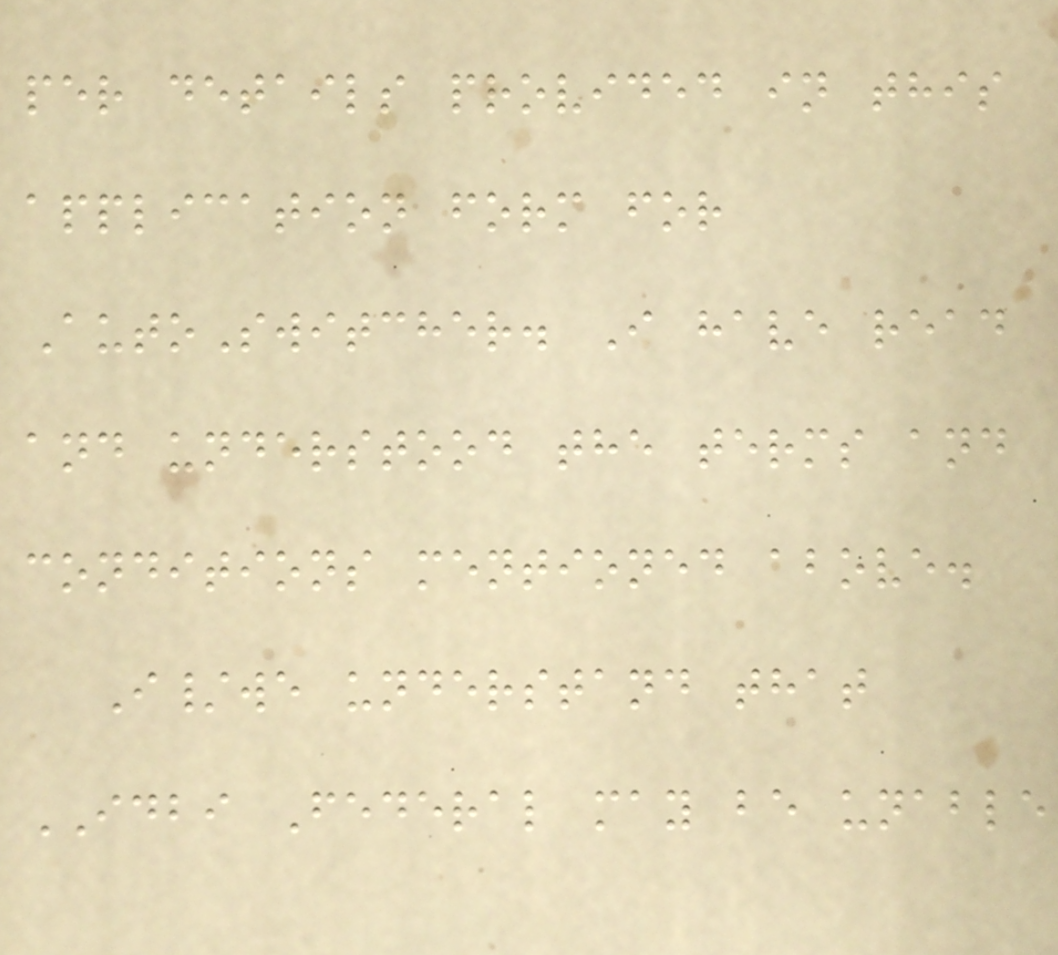per details provided in this
application form for
AutoSwitcher. I have read
and understood the terms and
conditions mentioned above.
I/we understand that
IDBI Federal may be unable
